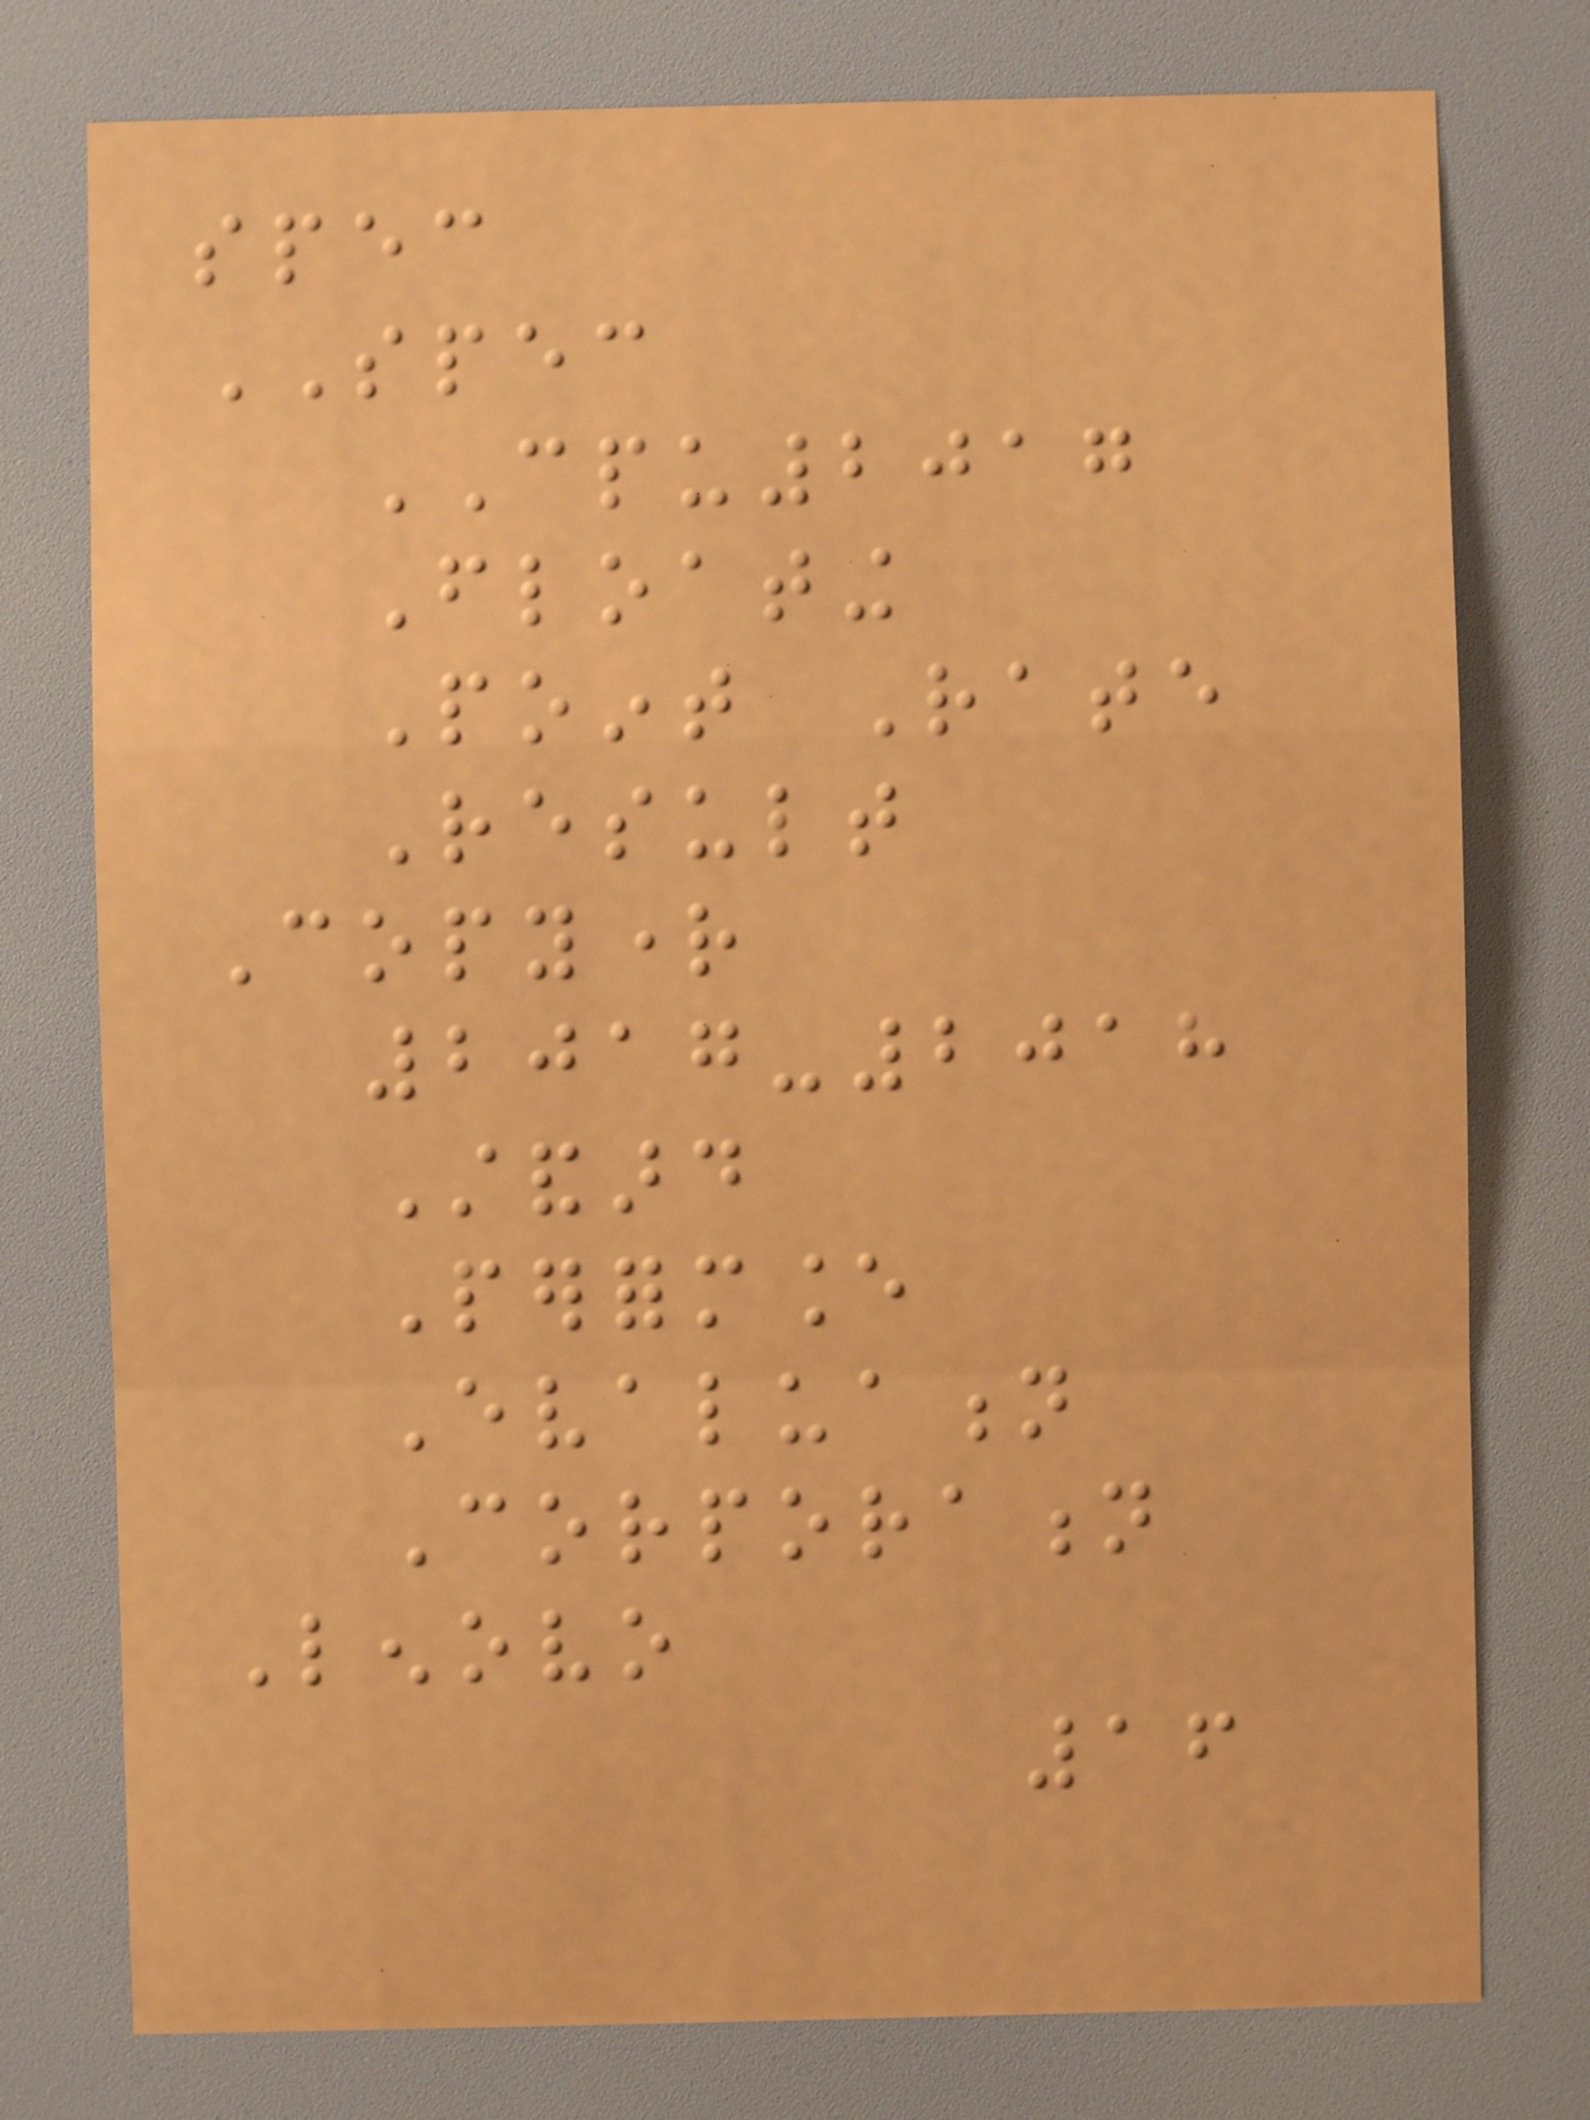spec
SPEC
CPU2017
Floating
Point Rate
Result
Copyright
2017-2018
Standard
Performance
Evaluation
Corporation
Lenovo
16
